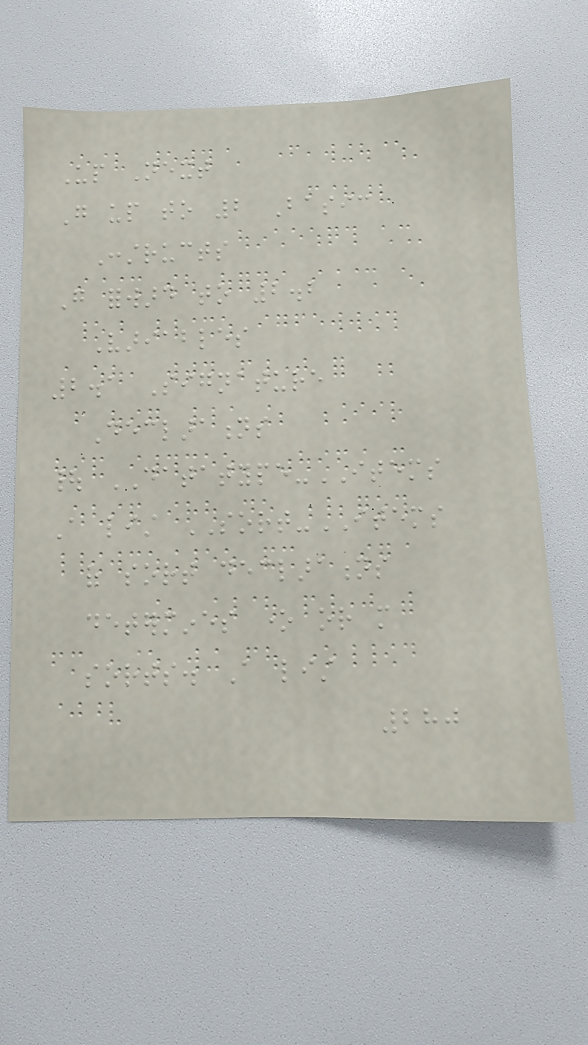Up Next
Go up to 2 Basic
Constructs
Go forward to 2.2
Variables
2.1 Signature
Declarations
| DATATYPE-ITEMS
A list SORT-ITEMS
of sort declarations
determines one or more
sorts. A list
280
